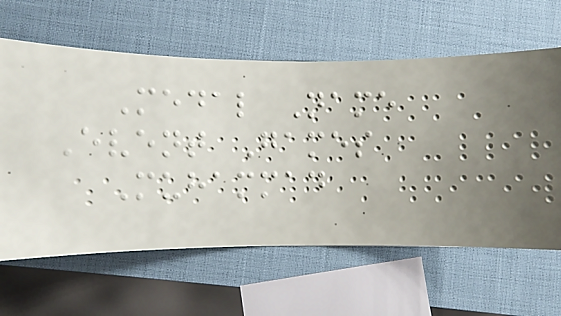Medal Name
Event Games
Muhammad
